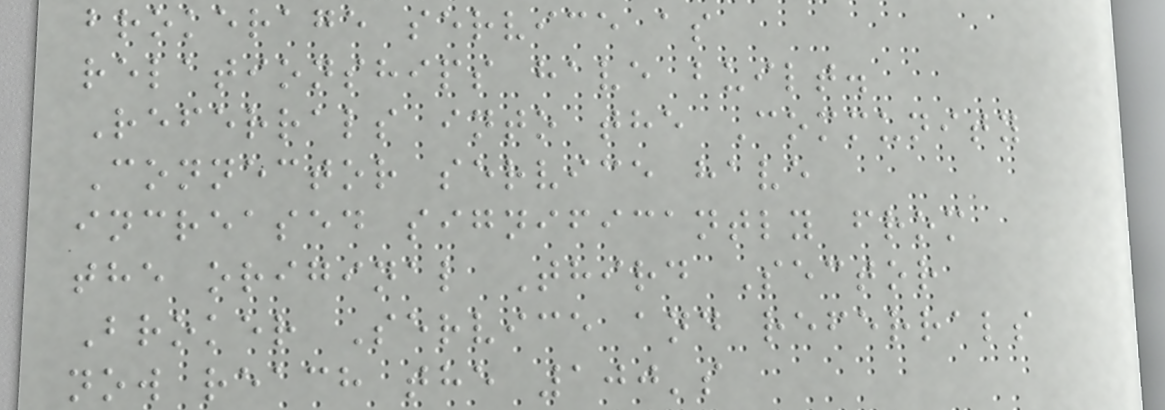brokerage service as
relationships have built.
Referrals into the Community
Connector service have
increased significantly from
the original Third Sector
Broker Service and referrals
now reach the 100's
